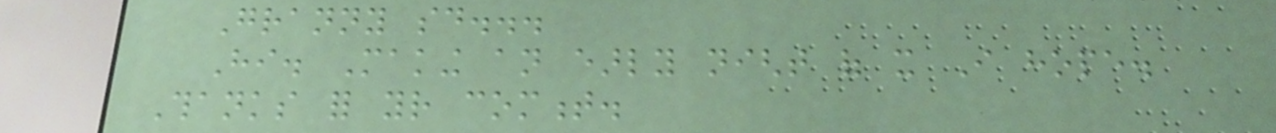Granny said...
Hi. Making an early night of it I hope.
Thanks for your comment.
